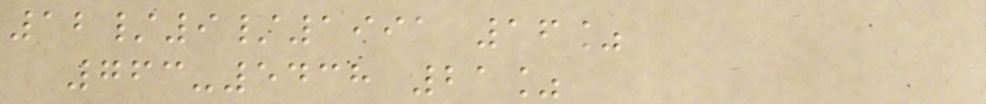12/9/1991 16%
763-5438 21%
